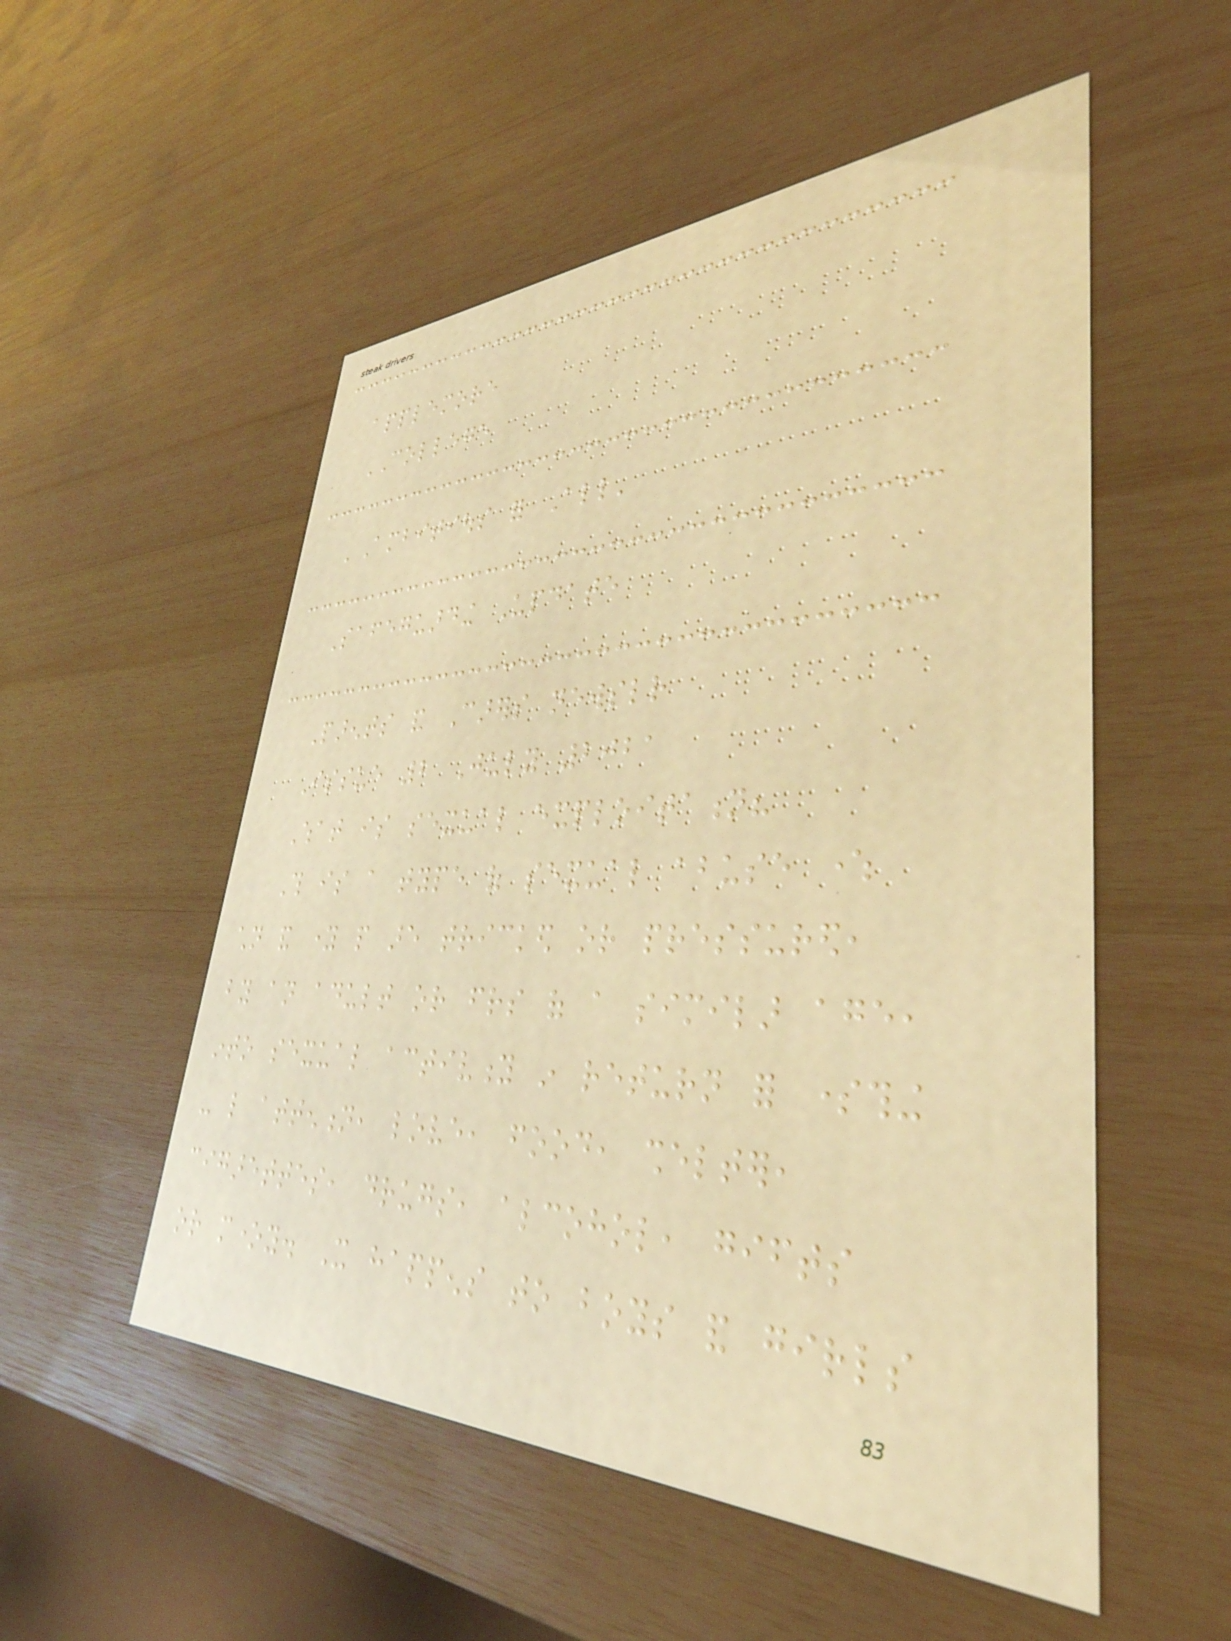applemore
COLLEGE
'Ambitious for All'
Safeguarding Update
Parents and Carers newsletter
Issue 2 July 2021
What is sexual exploitation?
This is a type of sexual abuse where
children and young people are tricked or pressured,
by an adult or friends of a similar age,
into sexual activity in return for something
- like attention, love, food, shelter,
cigarettes, drugs, alcohol, gifts
or money. It happens to boys and girls
